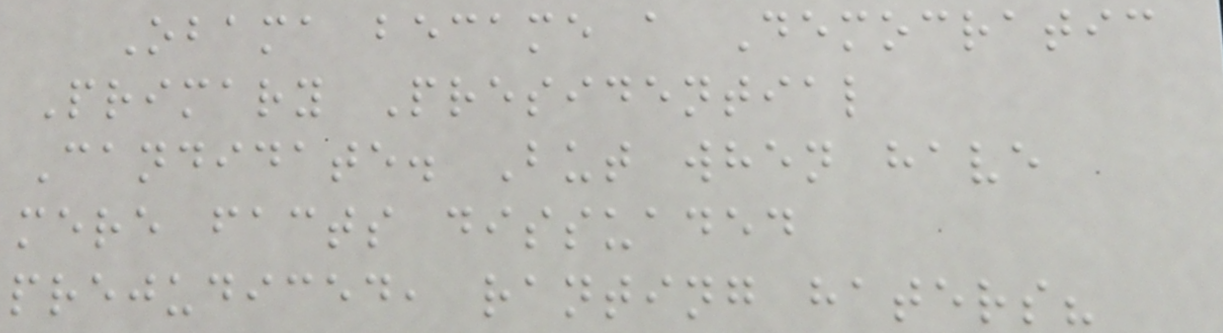Obama became a Democratic
Primary Presidential
Candidate. But when have
mere facts dissuaded
prejudiced, ranting haters?
